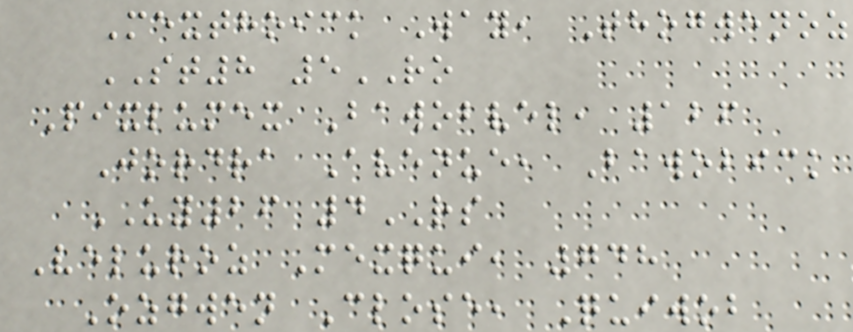Mexthoick Way, Thogwenoz
ST8 5RO
Pixlumex Bawobvel, 126
Jordra Avenue, Bawobick
UY26 4RS
Veluroz Mexqui, 748
Ozgwen Close, Quiwob
